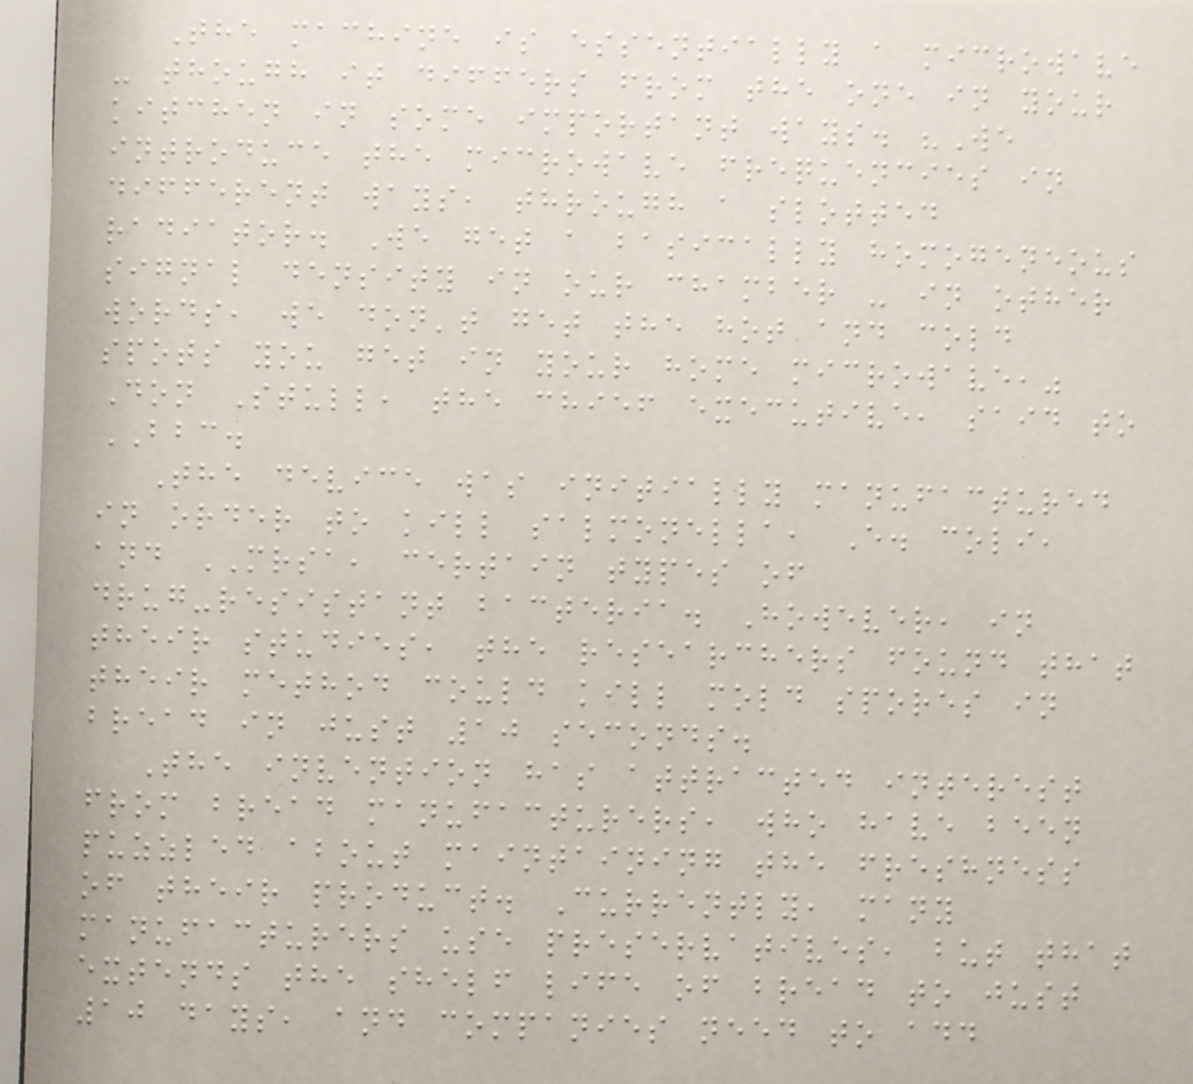The machine is essentially a microwave
- though it differs from the one in your
kitchen in some important ways. "We
introduce the microwave frequencies in
different ways, through a slotted
radiator. We get a basically homogeneous
signal density in our chamber - in other
words, we don't get the hot and cold
spots you get in your home microwave,"
Don Stull, the chief executive, said to
BBC.
The device was initially manufactured
in order to kill salmonella, E. coli,
and MRSA, certain types of
drug-resistant bacteria. However, in
their studies, the researchers found that
their method could kill mold spores in
bread in just 10 seconds.
The invention has attracted interest
from bread manufacturers, who have been
puzzled about maintaining the freshness
of their product. Currently, many
manufacturers use preservatives, but that
extends the shelf life of bread to just
10 days, and companies need to add
